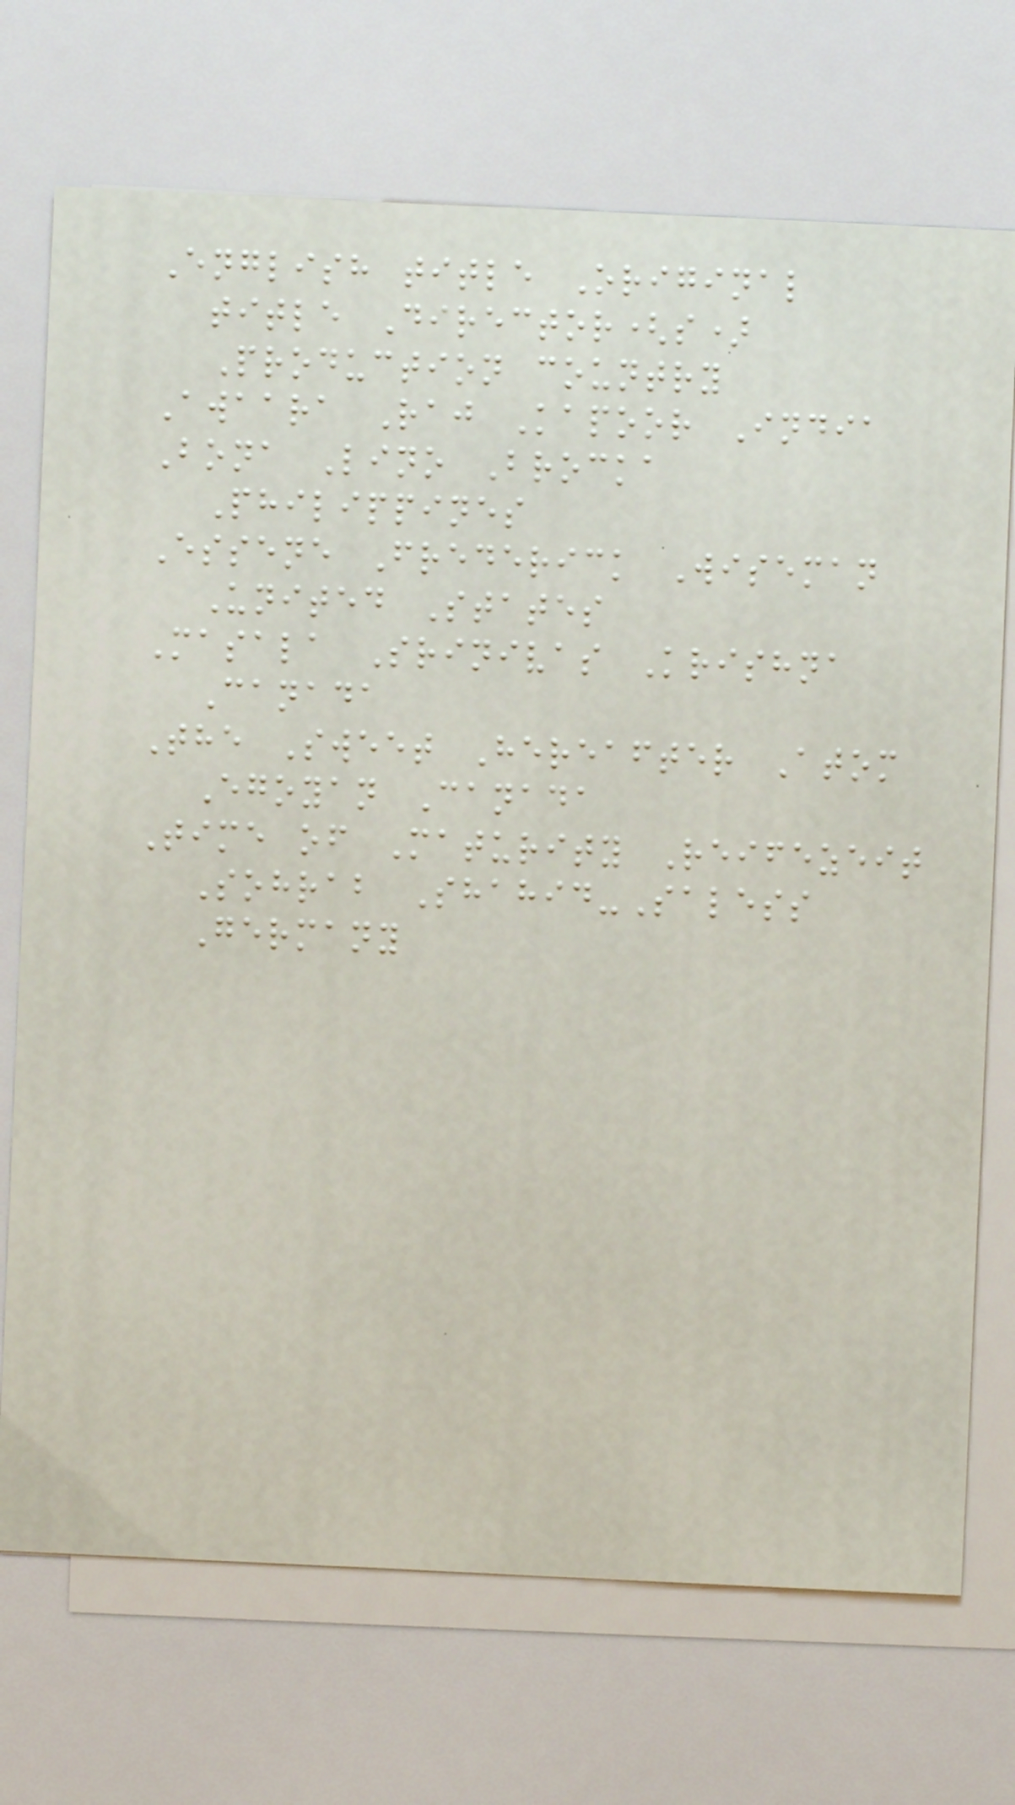English title Original
title Director(s)
Production country
Awaara Raj Kapoor India
Bona Lino Brocka
Philippines
Essene Frederick Wiseman
United States
Masala Srinivas Krishna
Canada
The Sweet Hereafter Atom
Egoyan Canada
Time of Maturity Reifezeit
Sohrab Shahid-Saless
Germany
